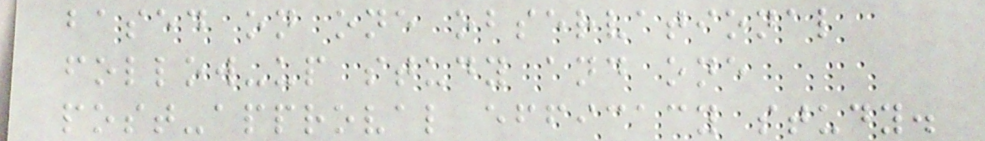based on one observational
follow-up study and one
post-approval efficacy study.
